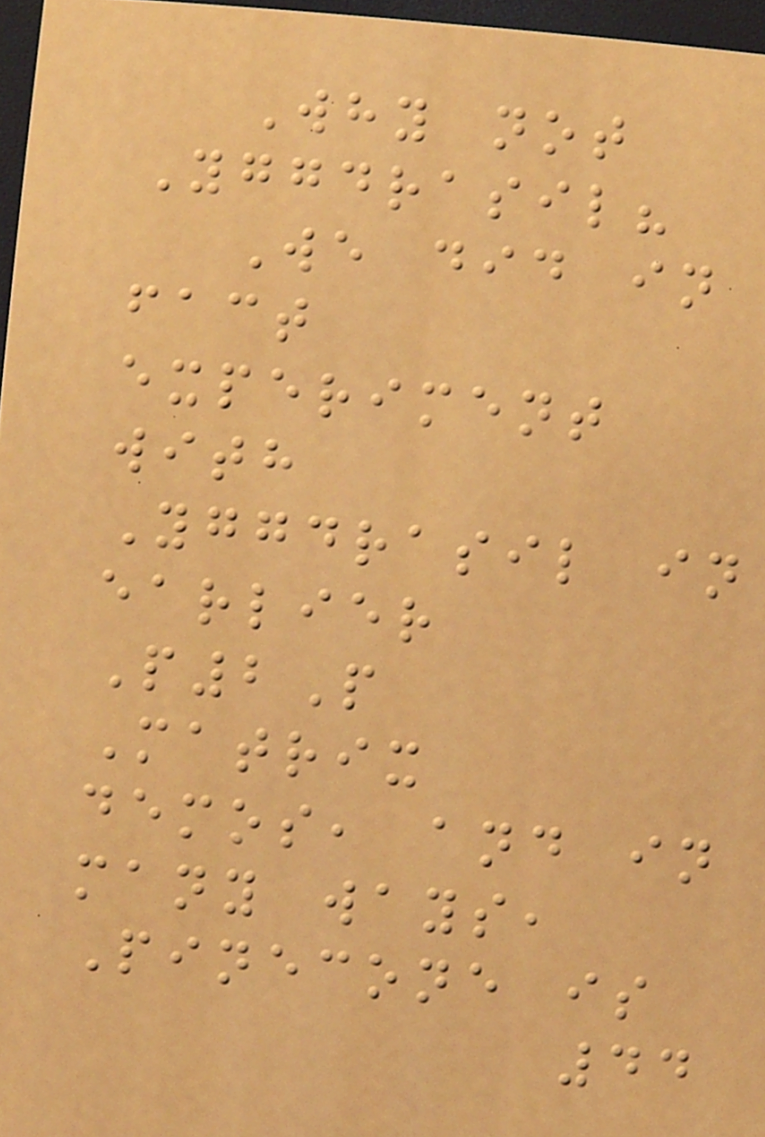Why not
Yggdrasil?
We did in
fact
experiment
with
Yggdrasil in
earlier
P2P
Matrix
demos, and in
many ways,
Pinecone is
44
